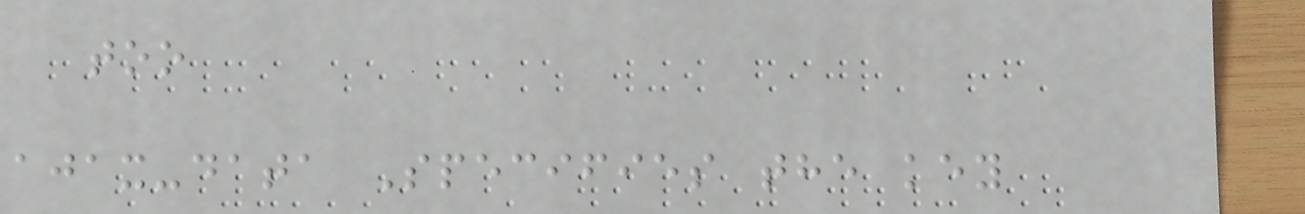too
ajax-data Specifies the key
